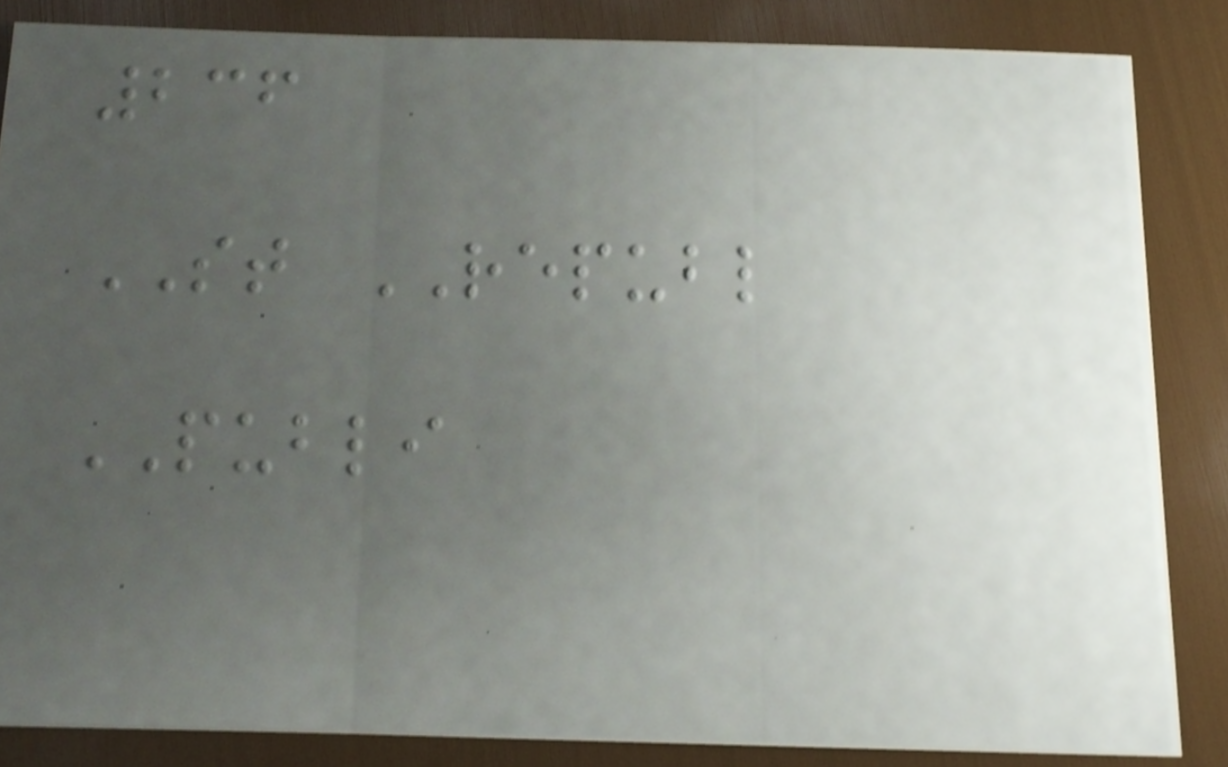236
ST REPUBL
PUBLI
